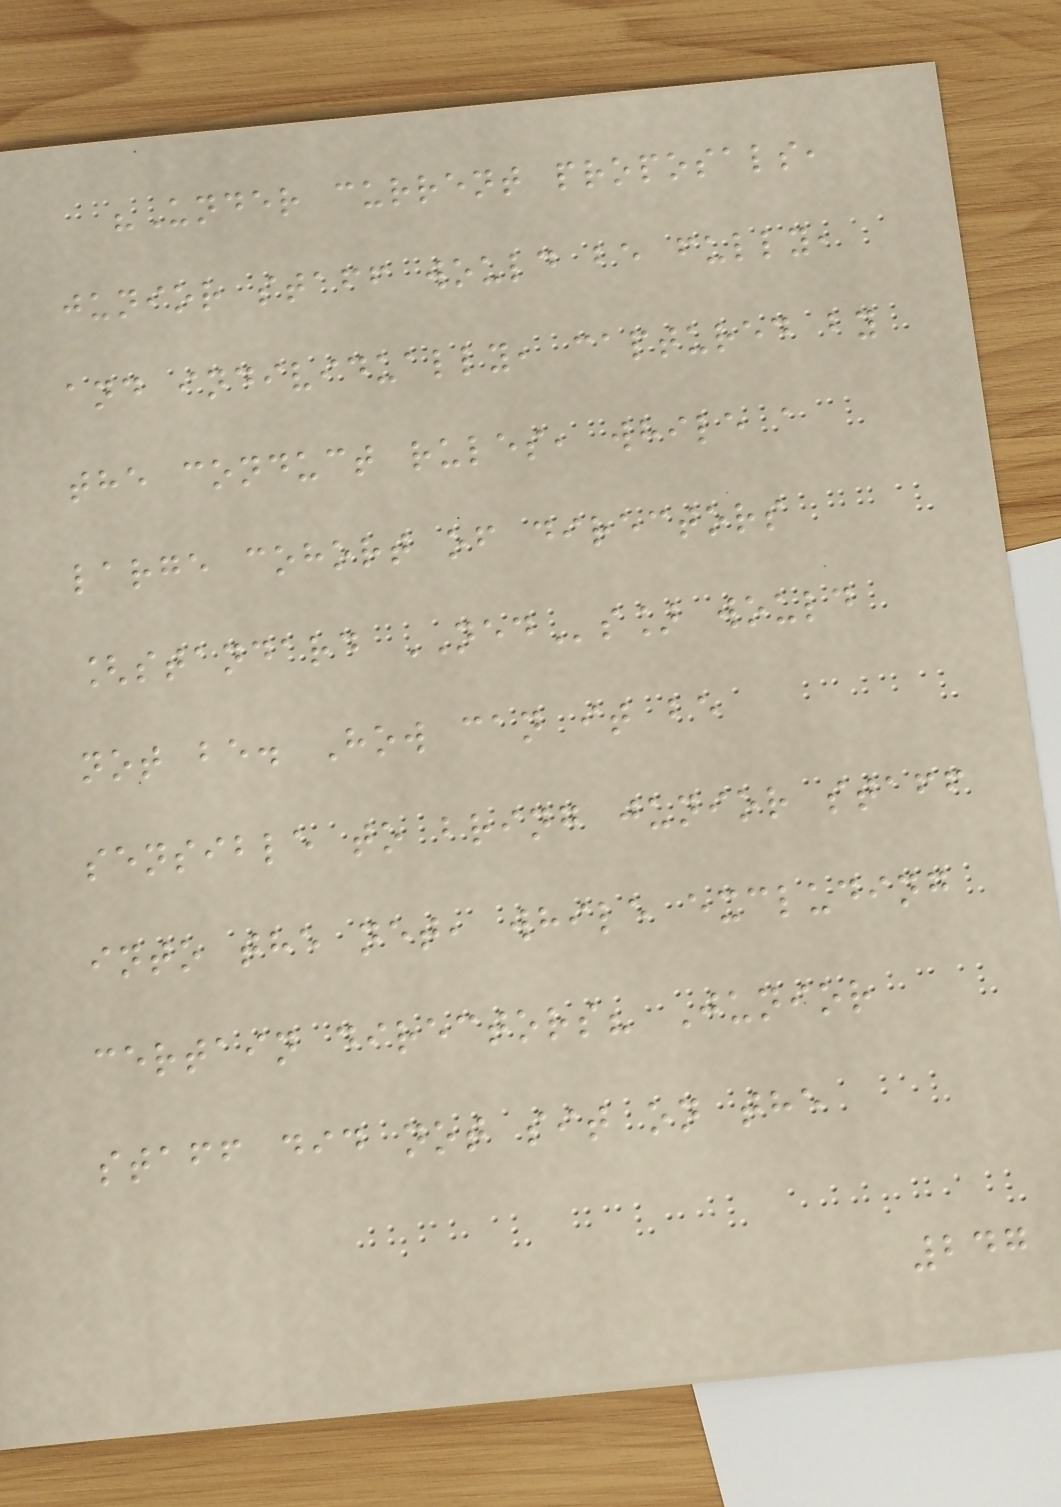"Under current proposals,
junior staff would be fully,
and individually, captured by
the conduct rules, while a
large cohort of directors
[standard NEDs] would
not be. How can it be
sensible to bring junior staff
into the net, while excluding
certain directors? Junior
staff did not sit on the
247
